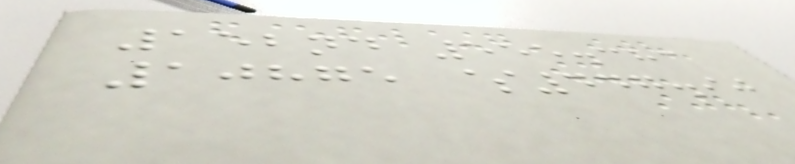152nd 555.383
10875 $447.90
